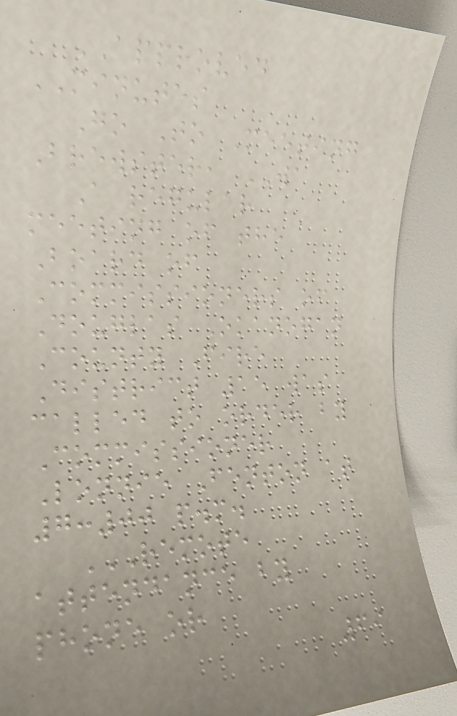APPROVED
MINUTES
Go To Meeting
Brewster, WA
A regular
meeting of the
Board of
Commissioners of
Douglas Okanogan
County Fire
District 15 was
called to order by
Commissioner
Lonnie Fenton at
7:00 p.m.
REMOTE
ATTENDANCE BY
PHONE OR
69
